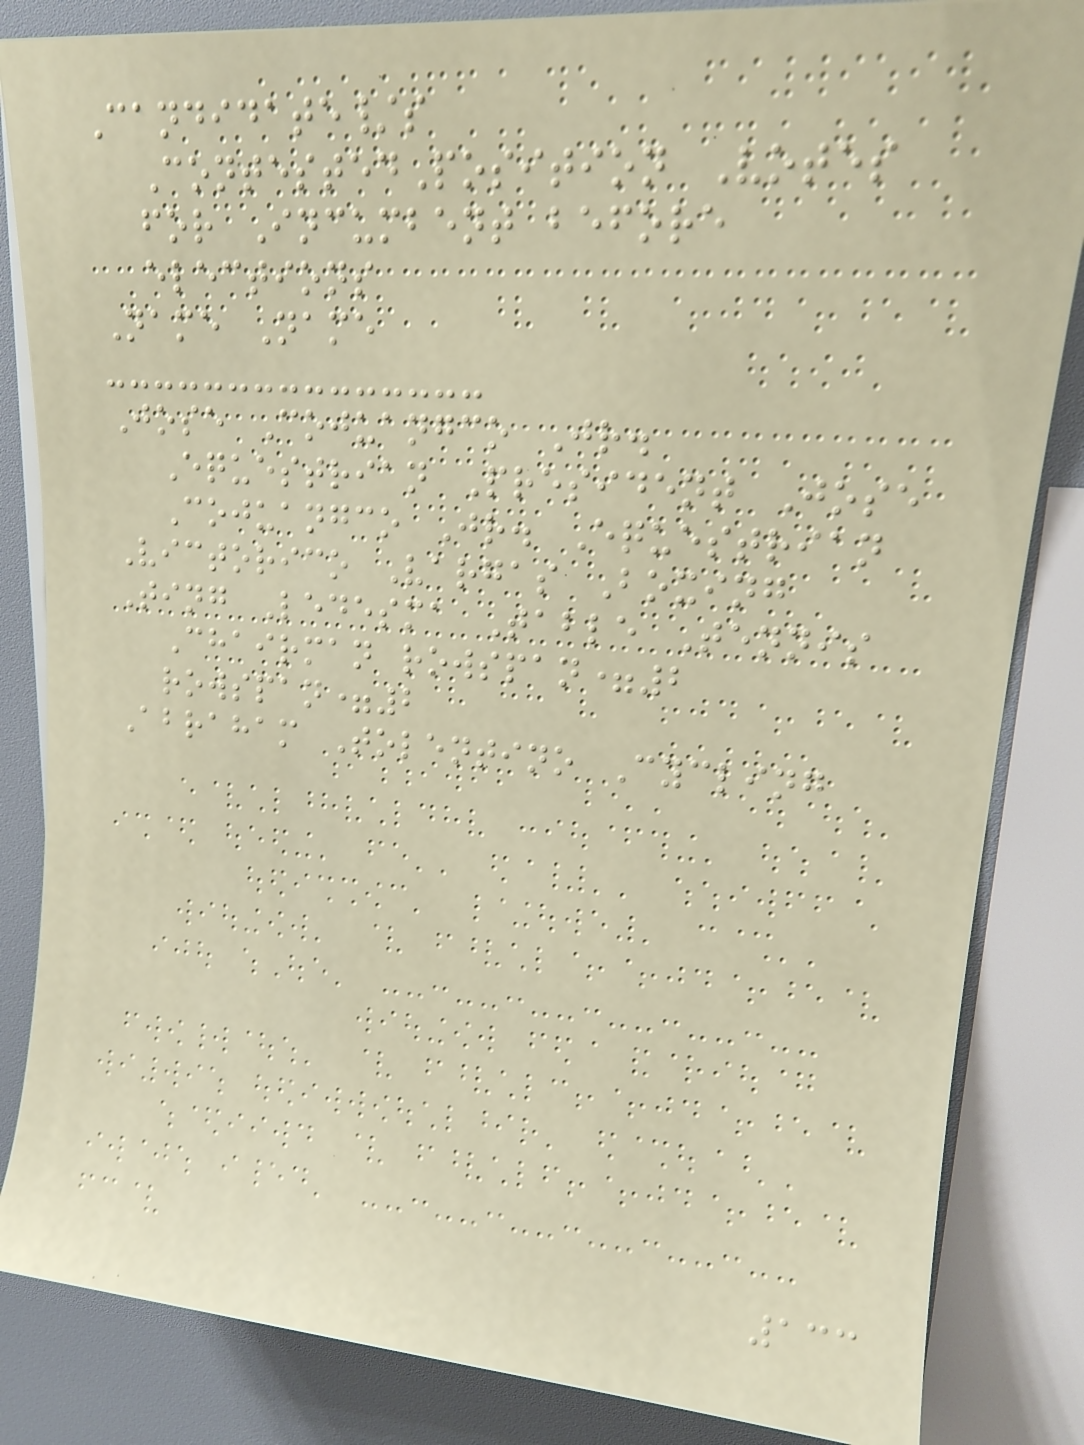Candidate/s
ContestedPosition Votes
for Incumbent before
elections
Name Name
Jose Cojuangco Jr.
Equestrian President Jose
Cojuangco Jr. Equestrian
Victorico Vargas Boxing
Ting Ledesma Table Tennis
Chairman rowspan=2
rowspan=2
Abraham Tolentino Cycling
133
